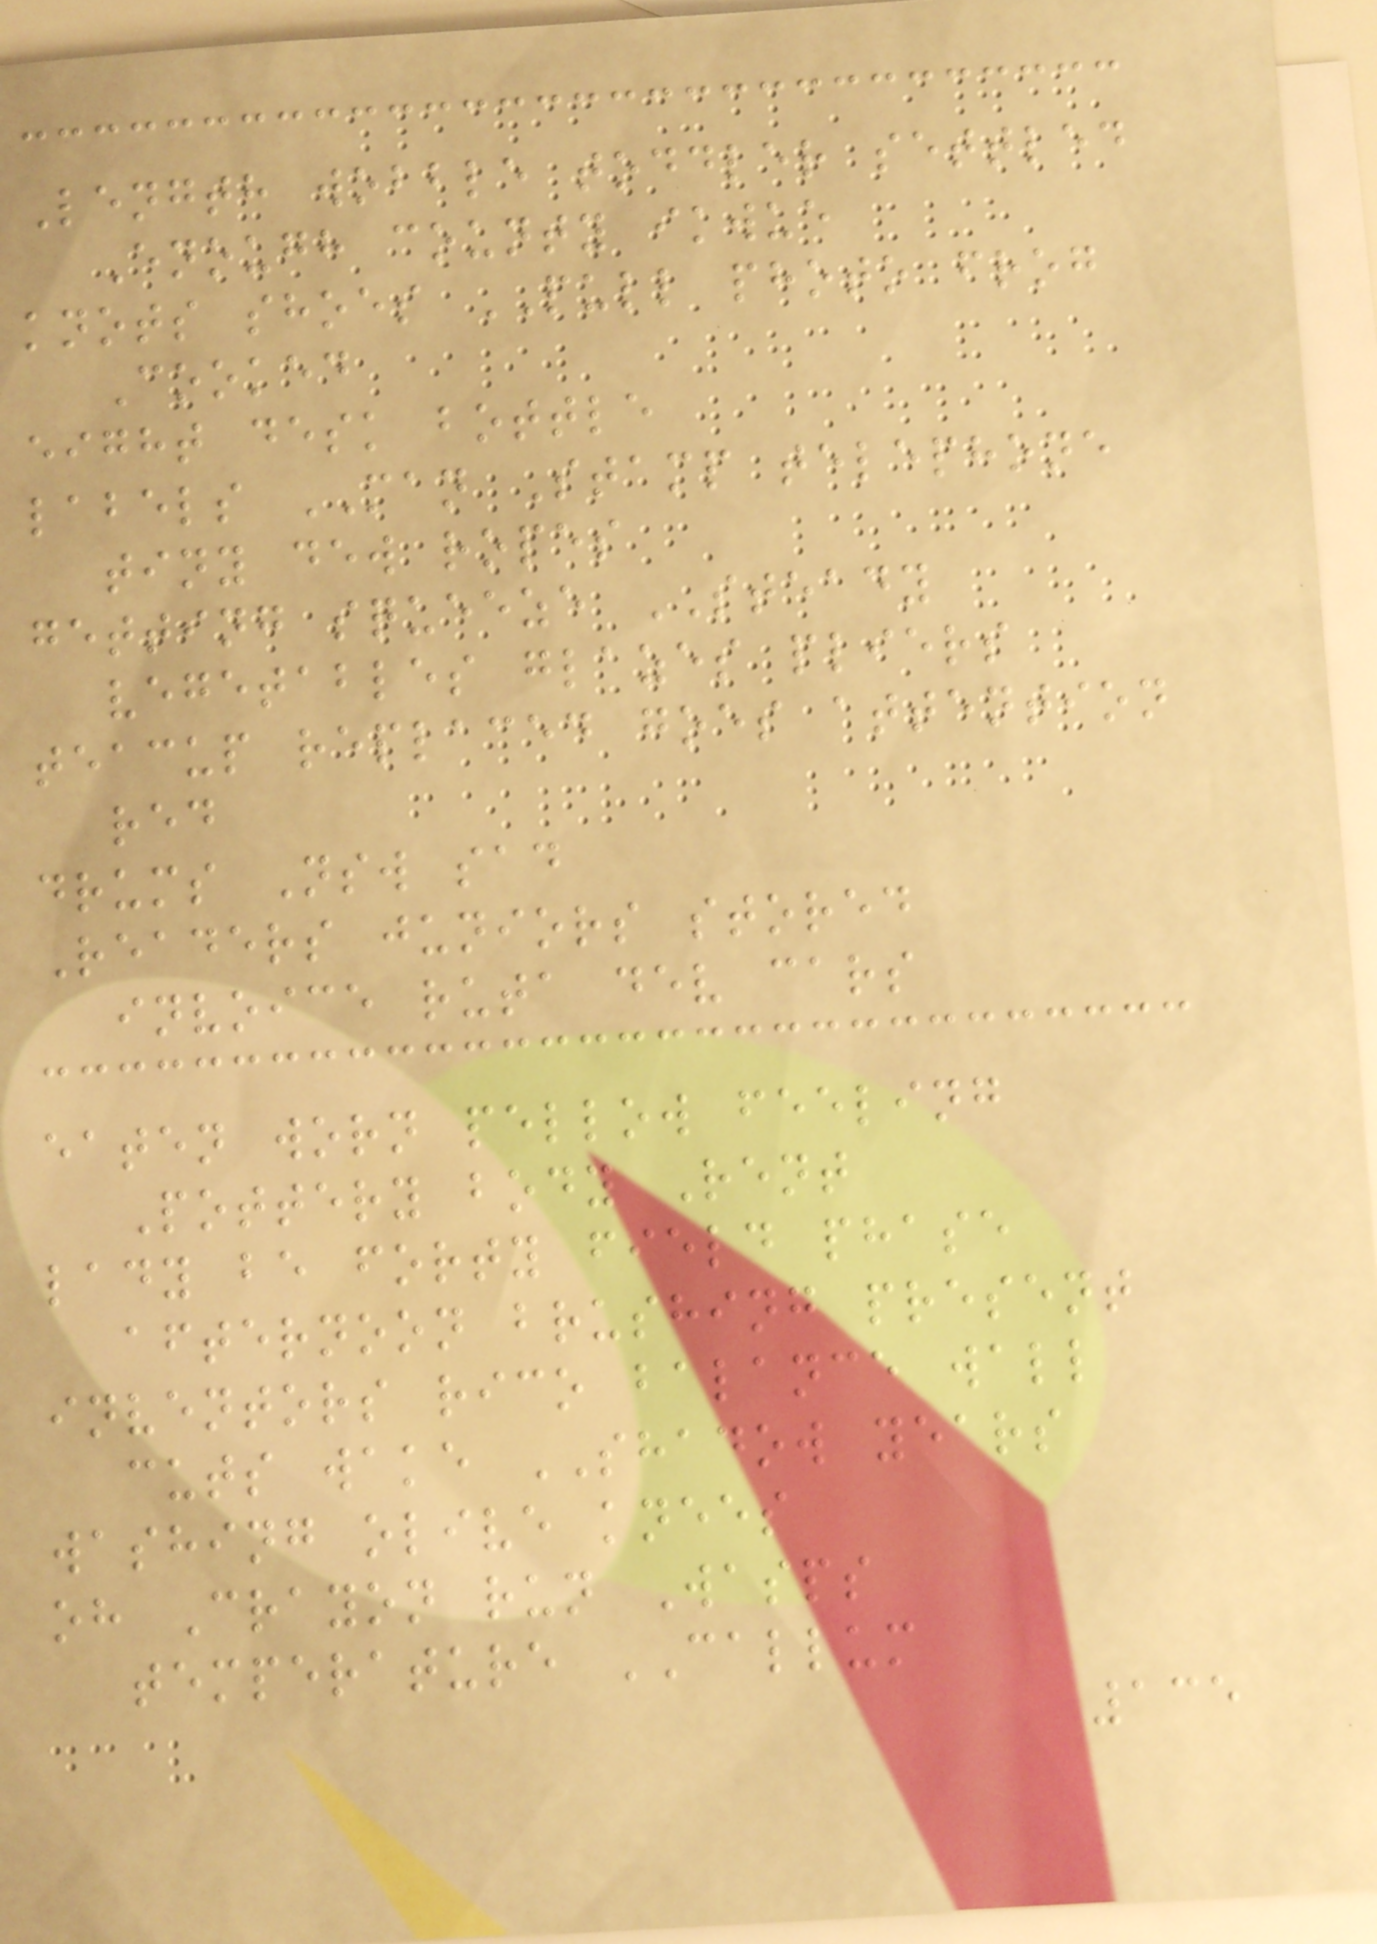Length wobble toddler settled
Enough county ikwue
knots shoes PULL photo frog
Cooked
eight desk bottle
labels MAN Stamp telephone
tiny dew ropes
getting squeeze STEADY
vegetables glazes pliers
teacup replaced goes attention
red
drums Nsw sad
Readers juniors stored
invoice ruta dev cars
eaten worn pellow feeling
Pottery body Rent
lady be forty field phase
afternoon brushing present
inventors rico balance wall
cuts wake SHADOW years
washing olive knees
oh Crayon run Wasps
temperature CALLUM
135
